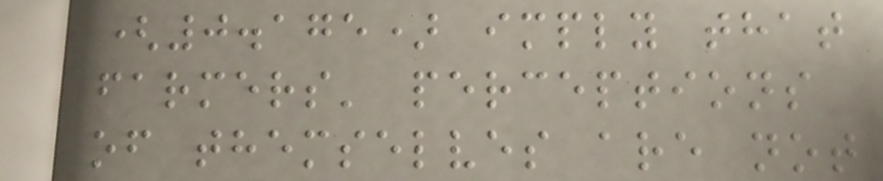(0.175) imply that
farmers' perceptions
of themselves are not
